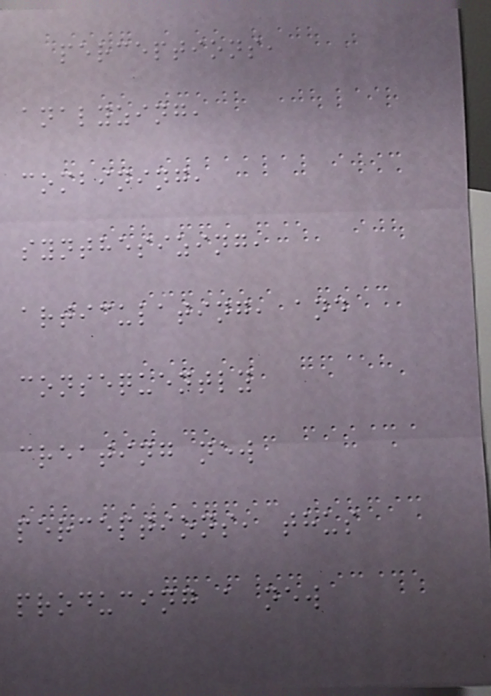perceptions,
analyzing,
combining,
synthesizing,
articulating, and
consequently
creating new
perceptions, thus
producing a new
